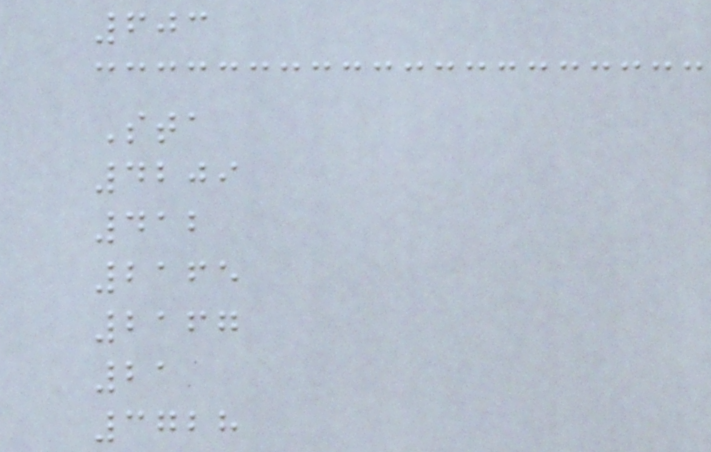603
Sta
4209
412
2165
2167
21
3728
